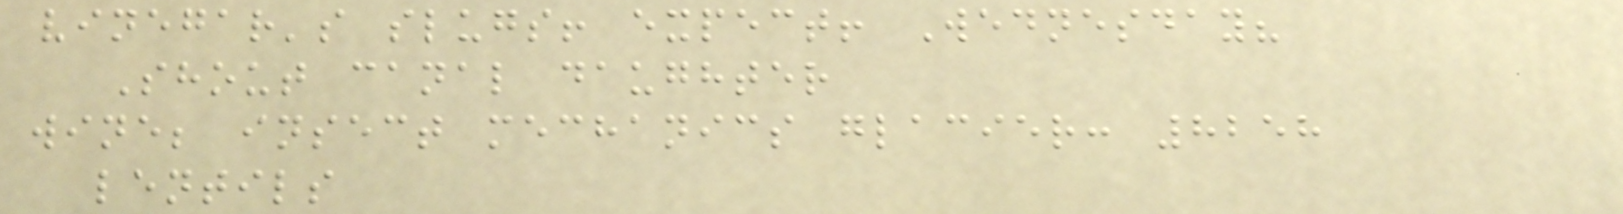vinegar's slugs! expect! Wednesday?
Shout canal daughter
wine; insect mechanics glacier: 8258
lentils
